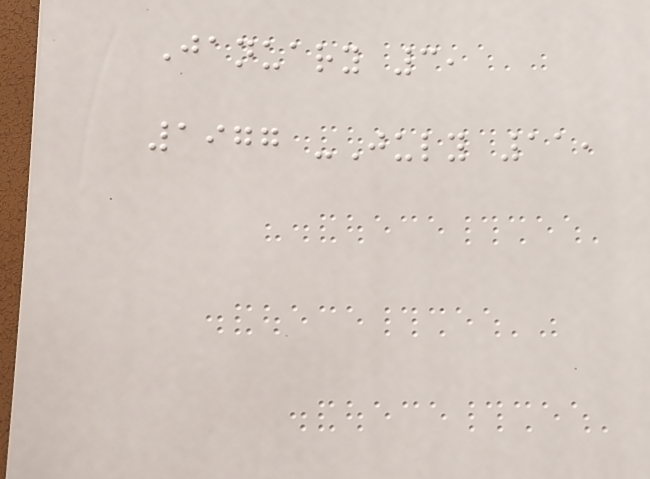January 3,
1977 -July 11,
